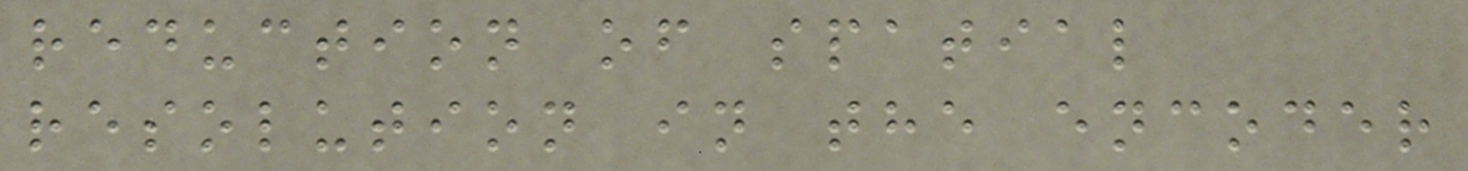reduction of spatial
resolution in the encoder
